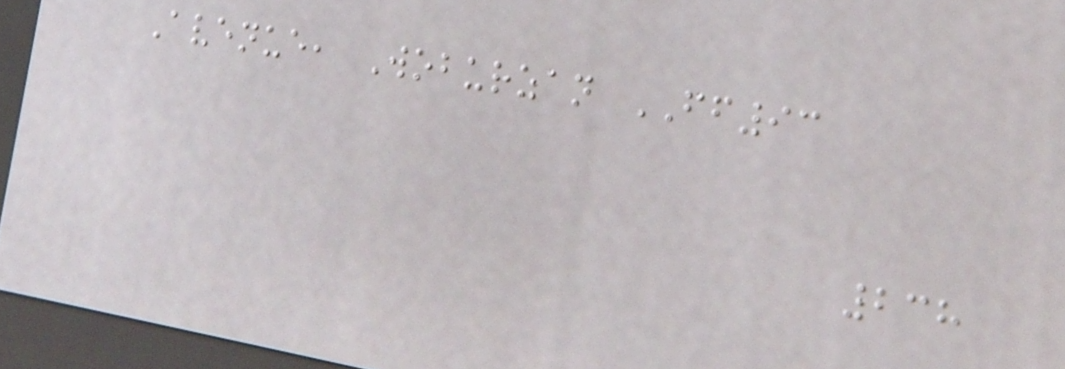Avenue, Woburzan FF93
238
